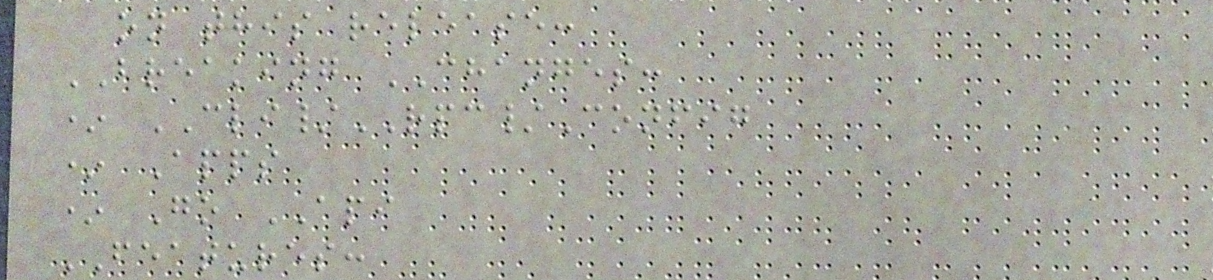on this release:
BREAKING CHANGES:
* CLI/RPC/Config
* Apps
* Go API
FEATURES:
